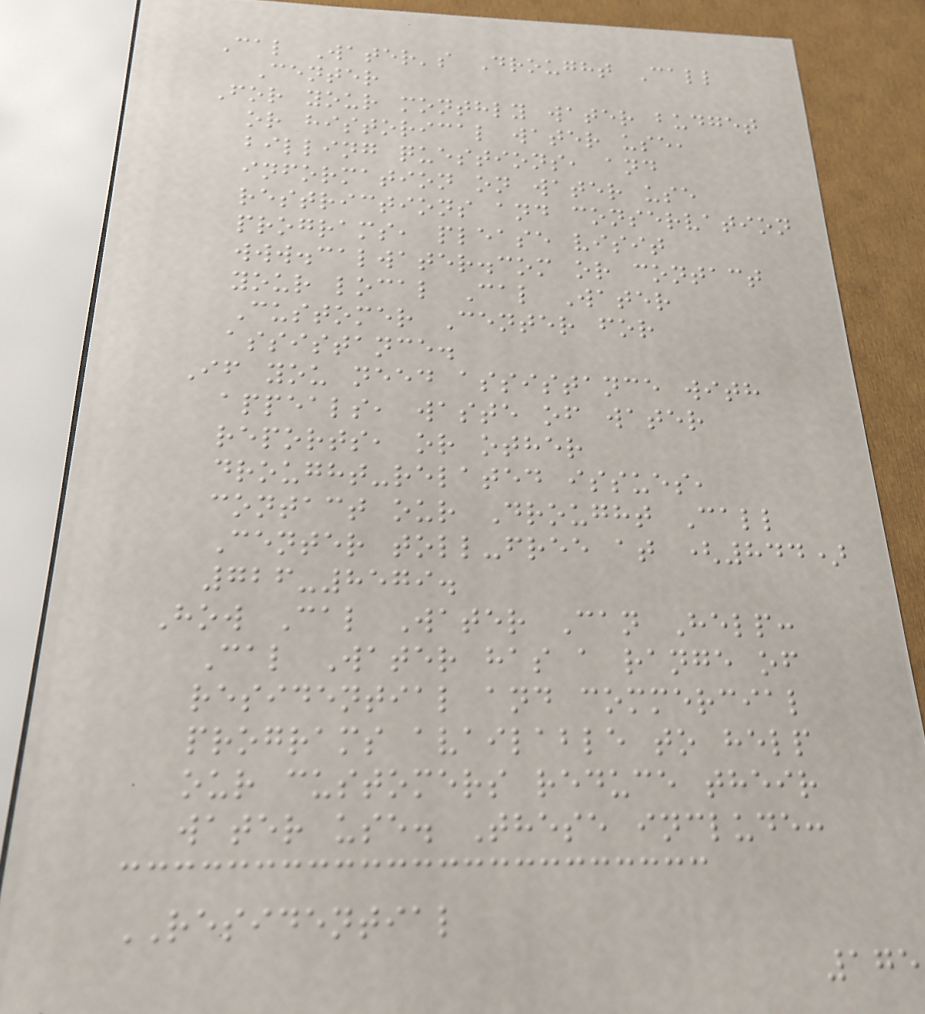Cal Water's Drought Call
Center
For your monthly water budget
or historical water use,
billing questions, and
information on water use
restrictions and conservation
programs, please visit
www.calwater.com or contact
your local Cal Water
Customer Center for
assistance.
If you need assistance with
appeals, waste of water
reports, or other
drought-related issues,
contact our Drought Call
Center toll-free at (844)
726-8579.
How Cal Water Can Help:
Cal Water has a range of
residential and commercial
programs available to help
our customers reduce their
water use. These include:
RESIDENTIAL
175
